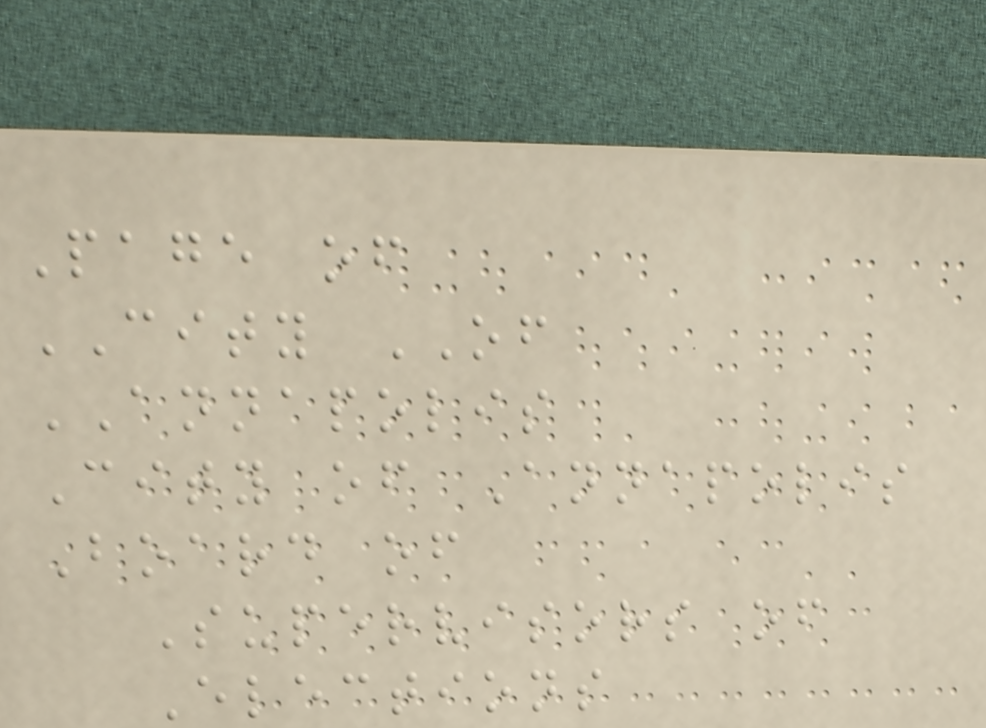Page of
CITY OF
ANNAPOLIS
City of Annapolis
Board of
Supervisors of
Elections
